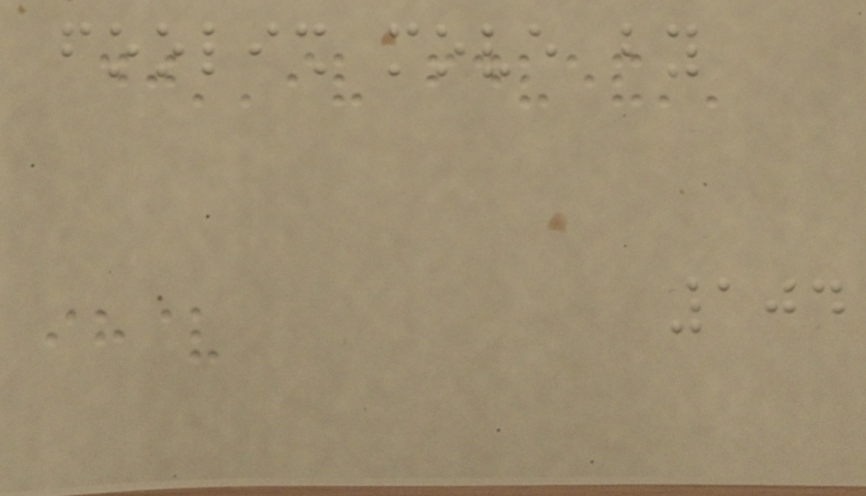foolish move by
104
